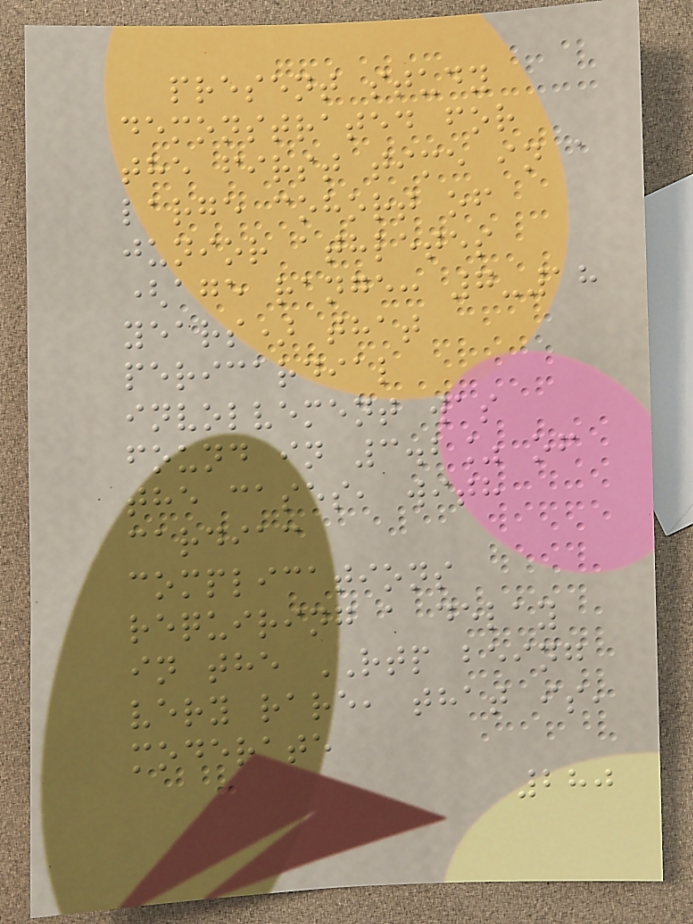present study
demonstrated for
the first time in a
large cohort of
junior athletes
(age range: 7-18
years) that
pericardial
involvement was
found in 3.2% of
the cases, with
cardiac
complications
requiring a delay
in the RTP being
very rare, that is,
moderate
280
